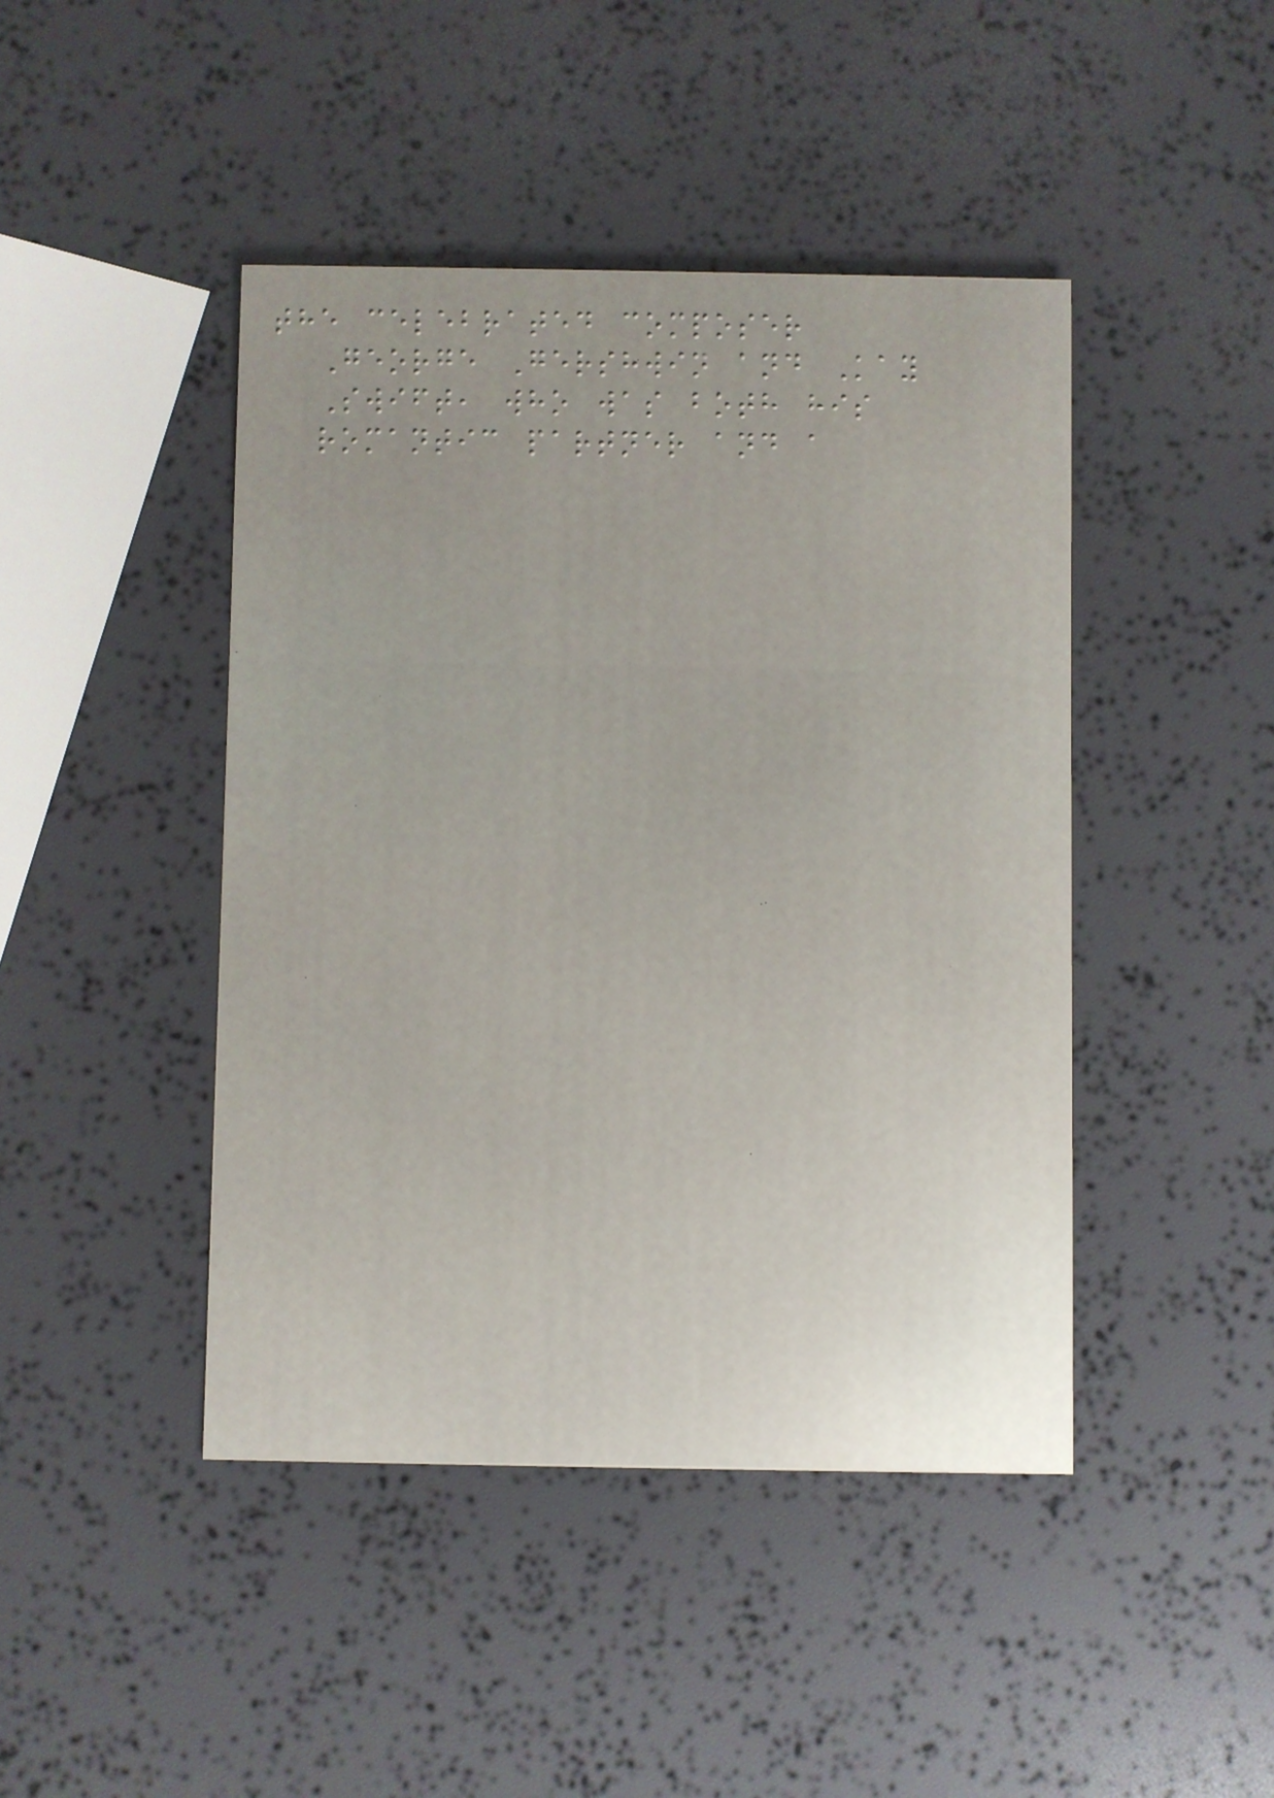the celebrated composer
George Gershwin and Kay
Swift, who was both his
romantic partner and a
